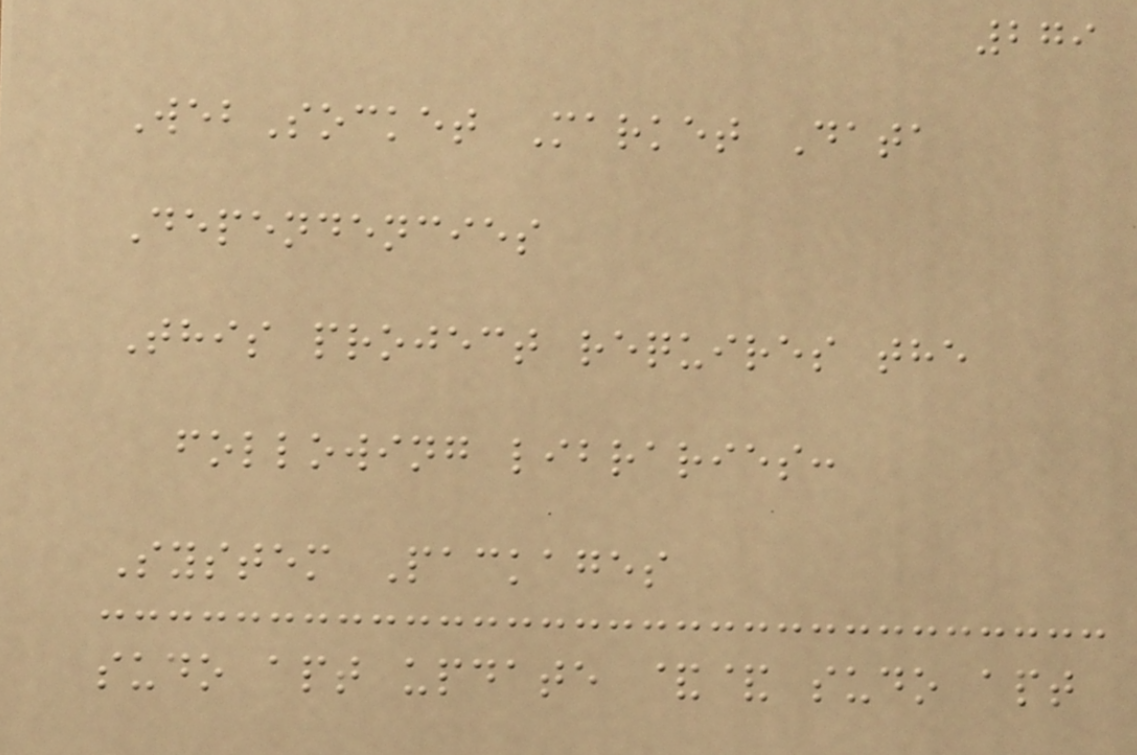279
WebSocket Market Data
Dependencies
This project requires the
following libraries:
System Packages
sudo apt update && sudo apt
